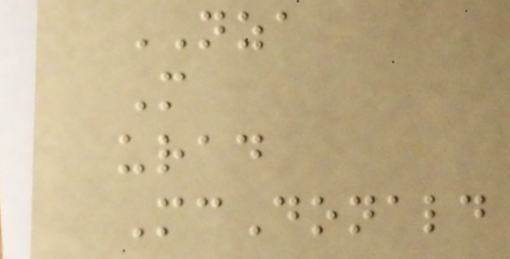NZA
M
urad
McDonald
